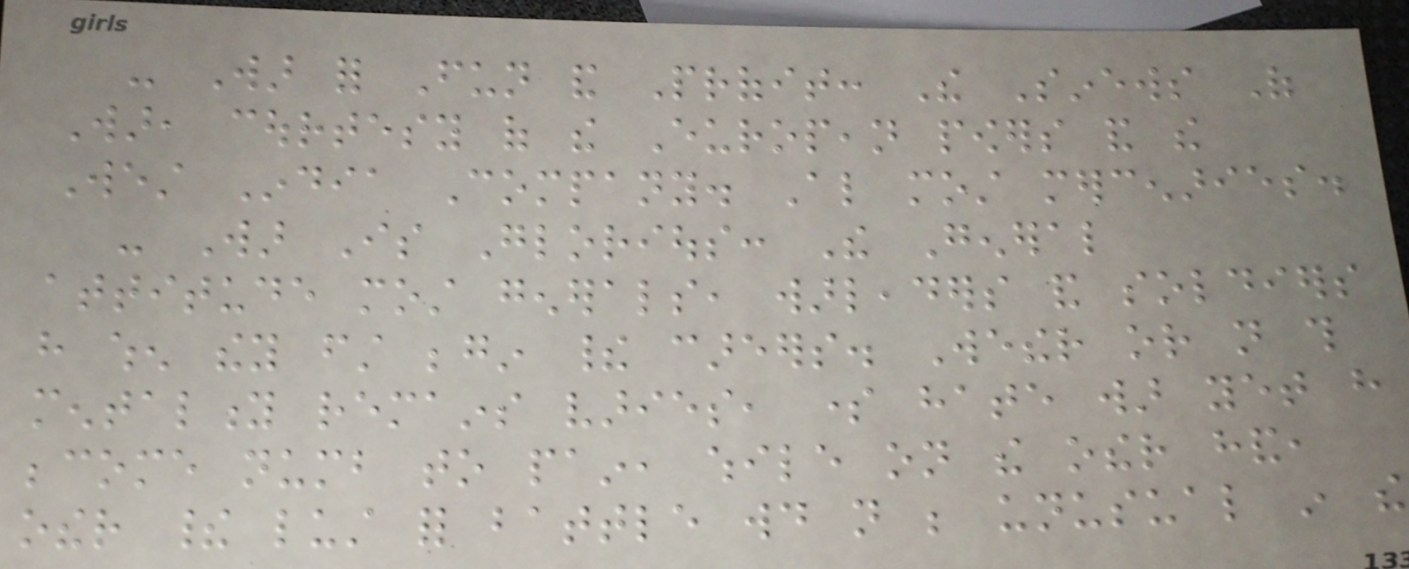- War for Fun and Profit: The Sinews Of
War, courtesy of the European powers and the
West India Company. Also most mercenaries.
- War Is Glorious: The General
attitude most generals, warleaders and soldiers
have when they first begin their careers. Wether or not this
mentality remains varies, some hate war yet have
become numb to pain, while on the other hand,
other their lust for battle would not be unusual in the
